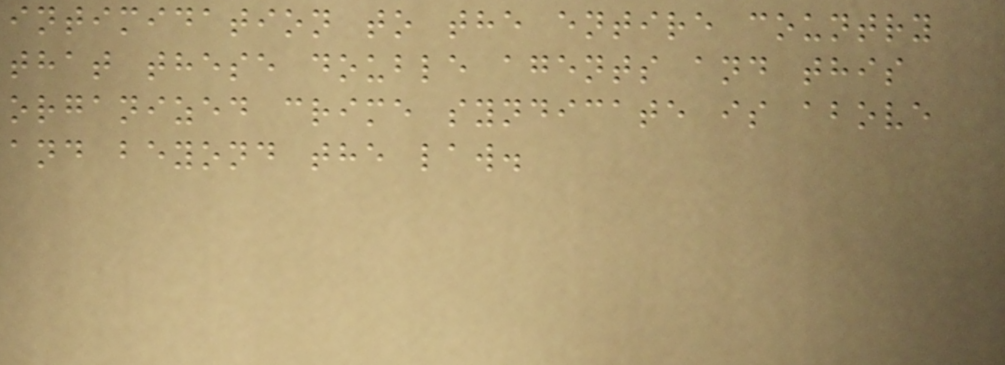intimidation to the entire country
that these double agents and this
organized crime syndicate is above
and beyond the law.
